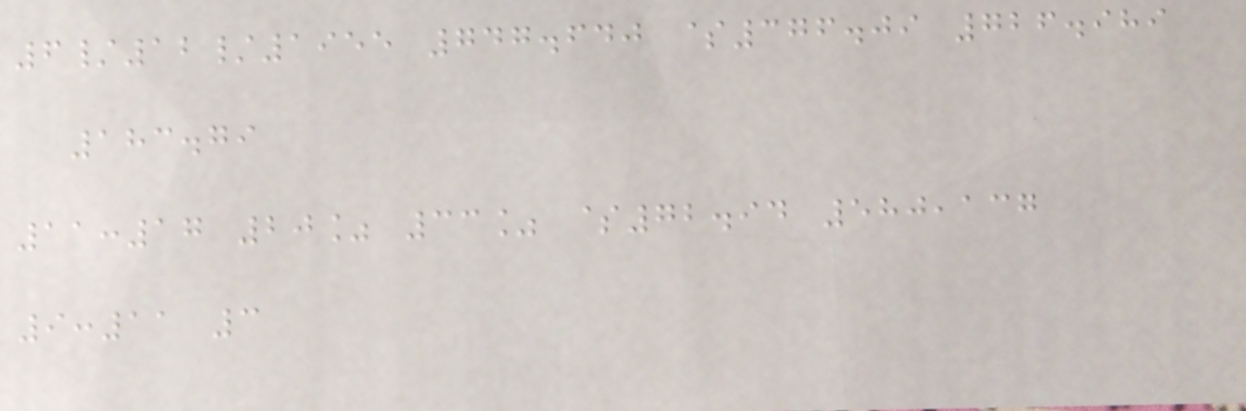6/12/1955 747.640 $376.09 726.989
183.79
11:17 20% 33% $72.94 580,137
9:11 3
